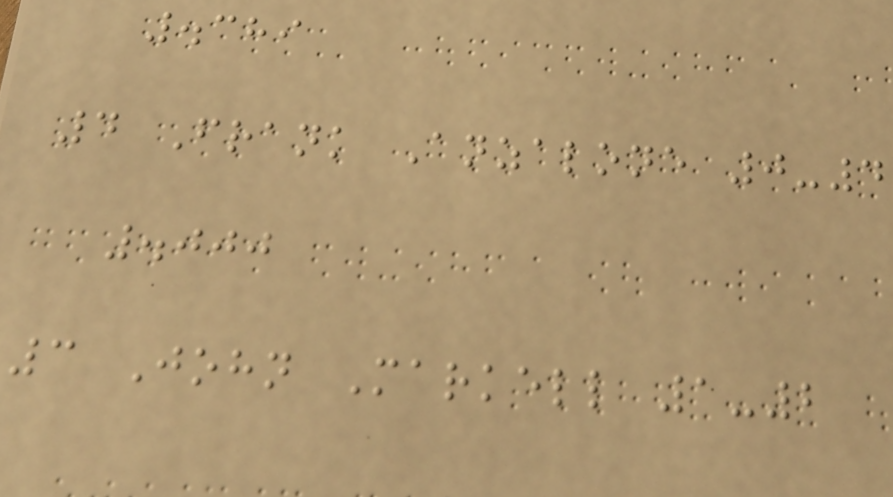.389
4 Frank Anzalone 0-4
.000
3 John Markell 1-2
